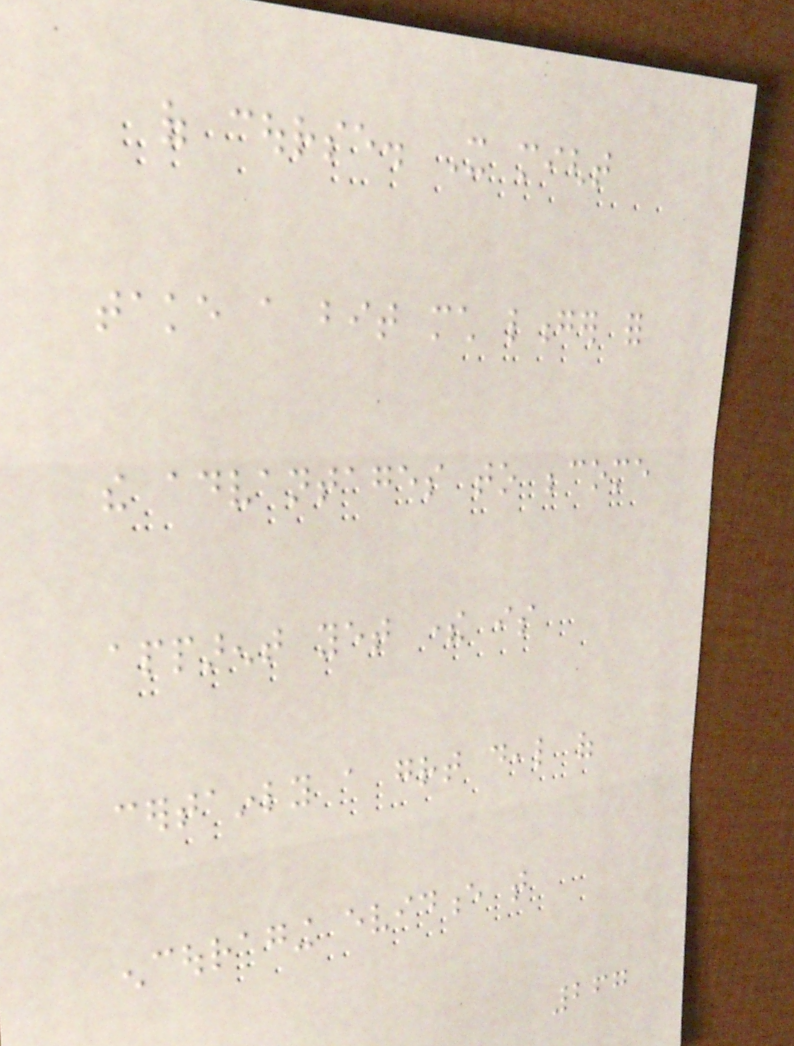of course. It might
take a bit much longer for
the advantages to become
apparent yet there is
certainly a great deal of
encouraging evidence that
267
